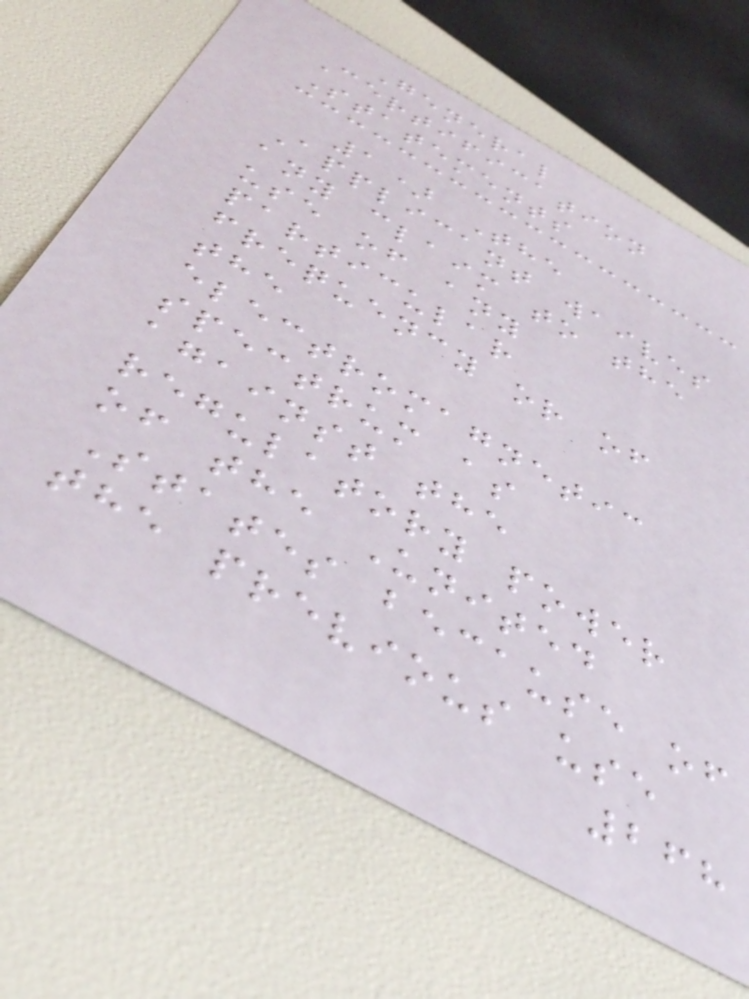General
Certification
Statements
1) The
Applicant waives
any claim to the
use of any
particular
frequency or of
the
electromagnetic
spectrum as
against the
regulatory power
of the United
States because of
the previous use
268
